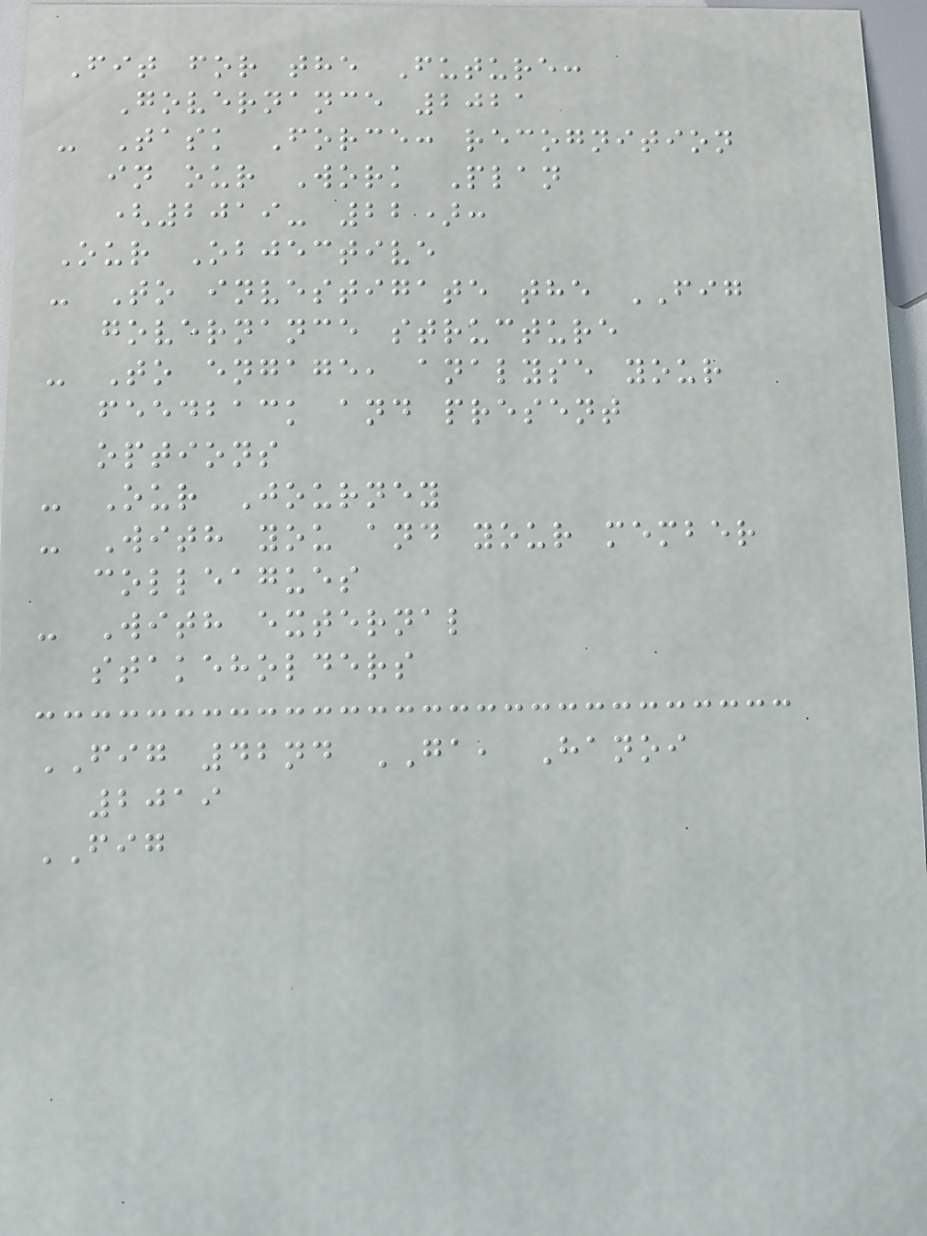Fit for the Future:
Governance 2021
- Task Force: recognition
in our Work Plan
(2019- 22):
Our Objective
- To investigate the FIG
governance structure
- To engage, analyse your
feedback and present
options
- Our Journey
- With you and your member
colleagues
- With external
stakeholders
FIG 42nd GA, Hanoi
2019
FIG
